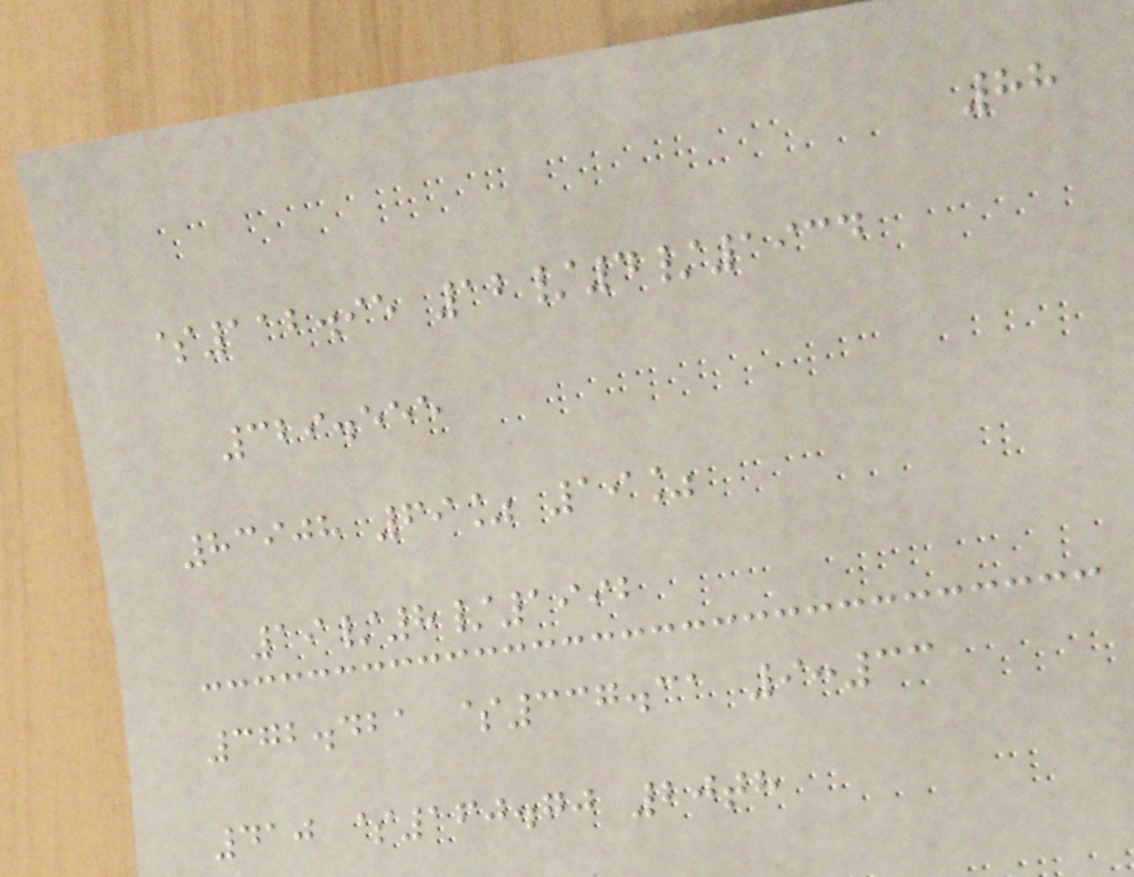88
$112.95 12/4/1934
329.555
83908 69% 19%
19/8/1992
372.421 $337.31 9:33
410 $160.70 20th
